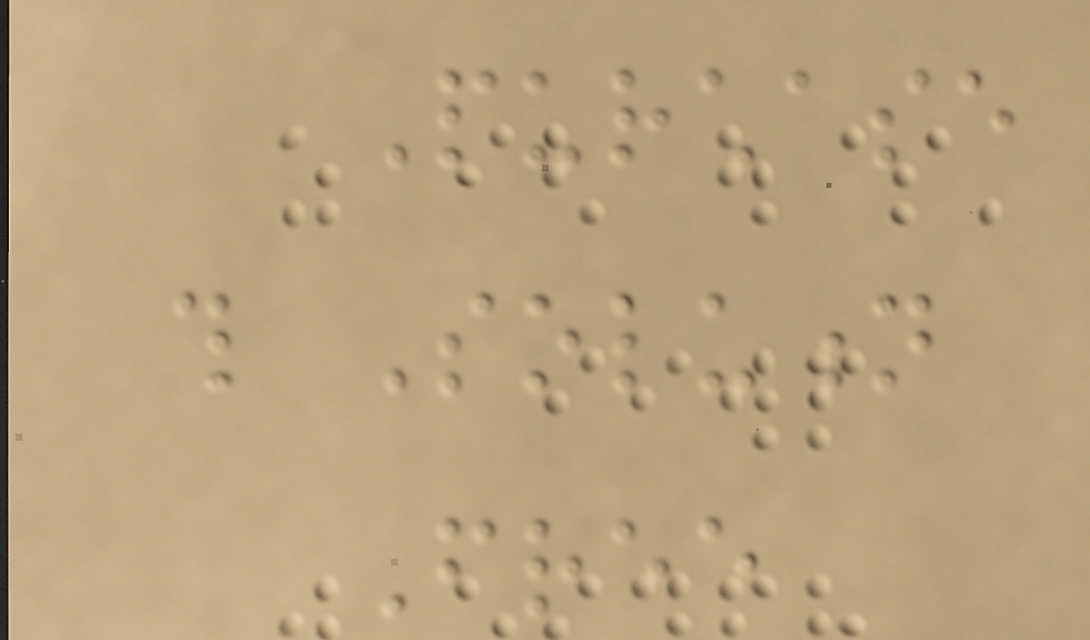Purchase
this Solution
Free
